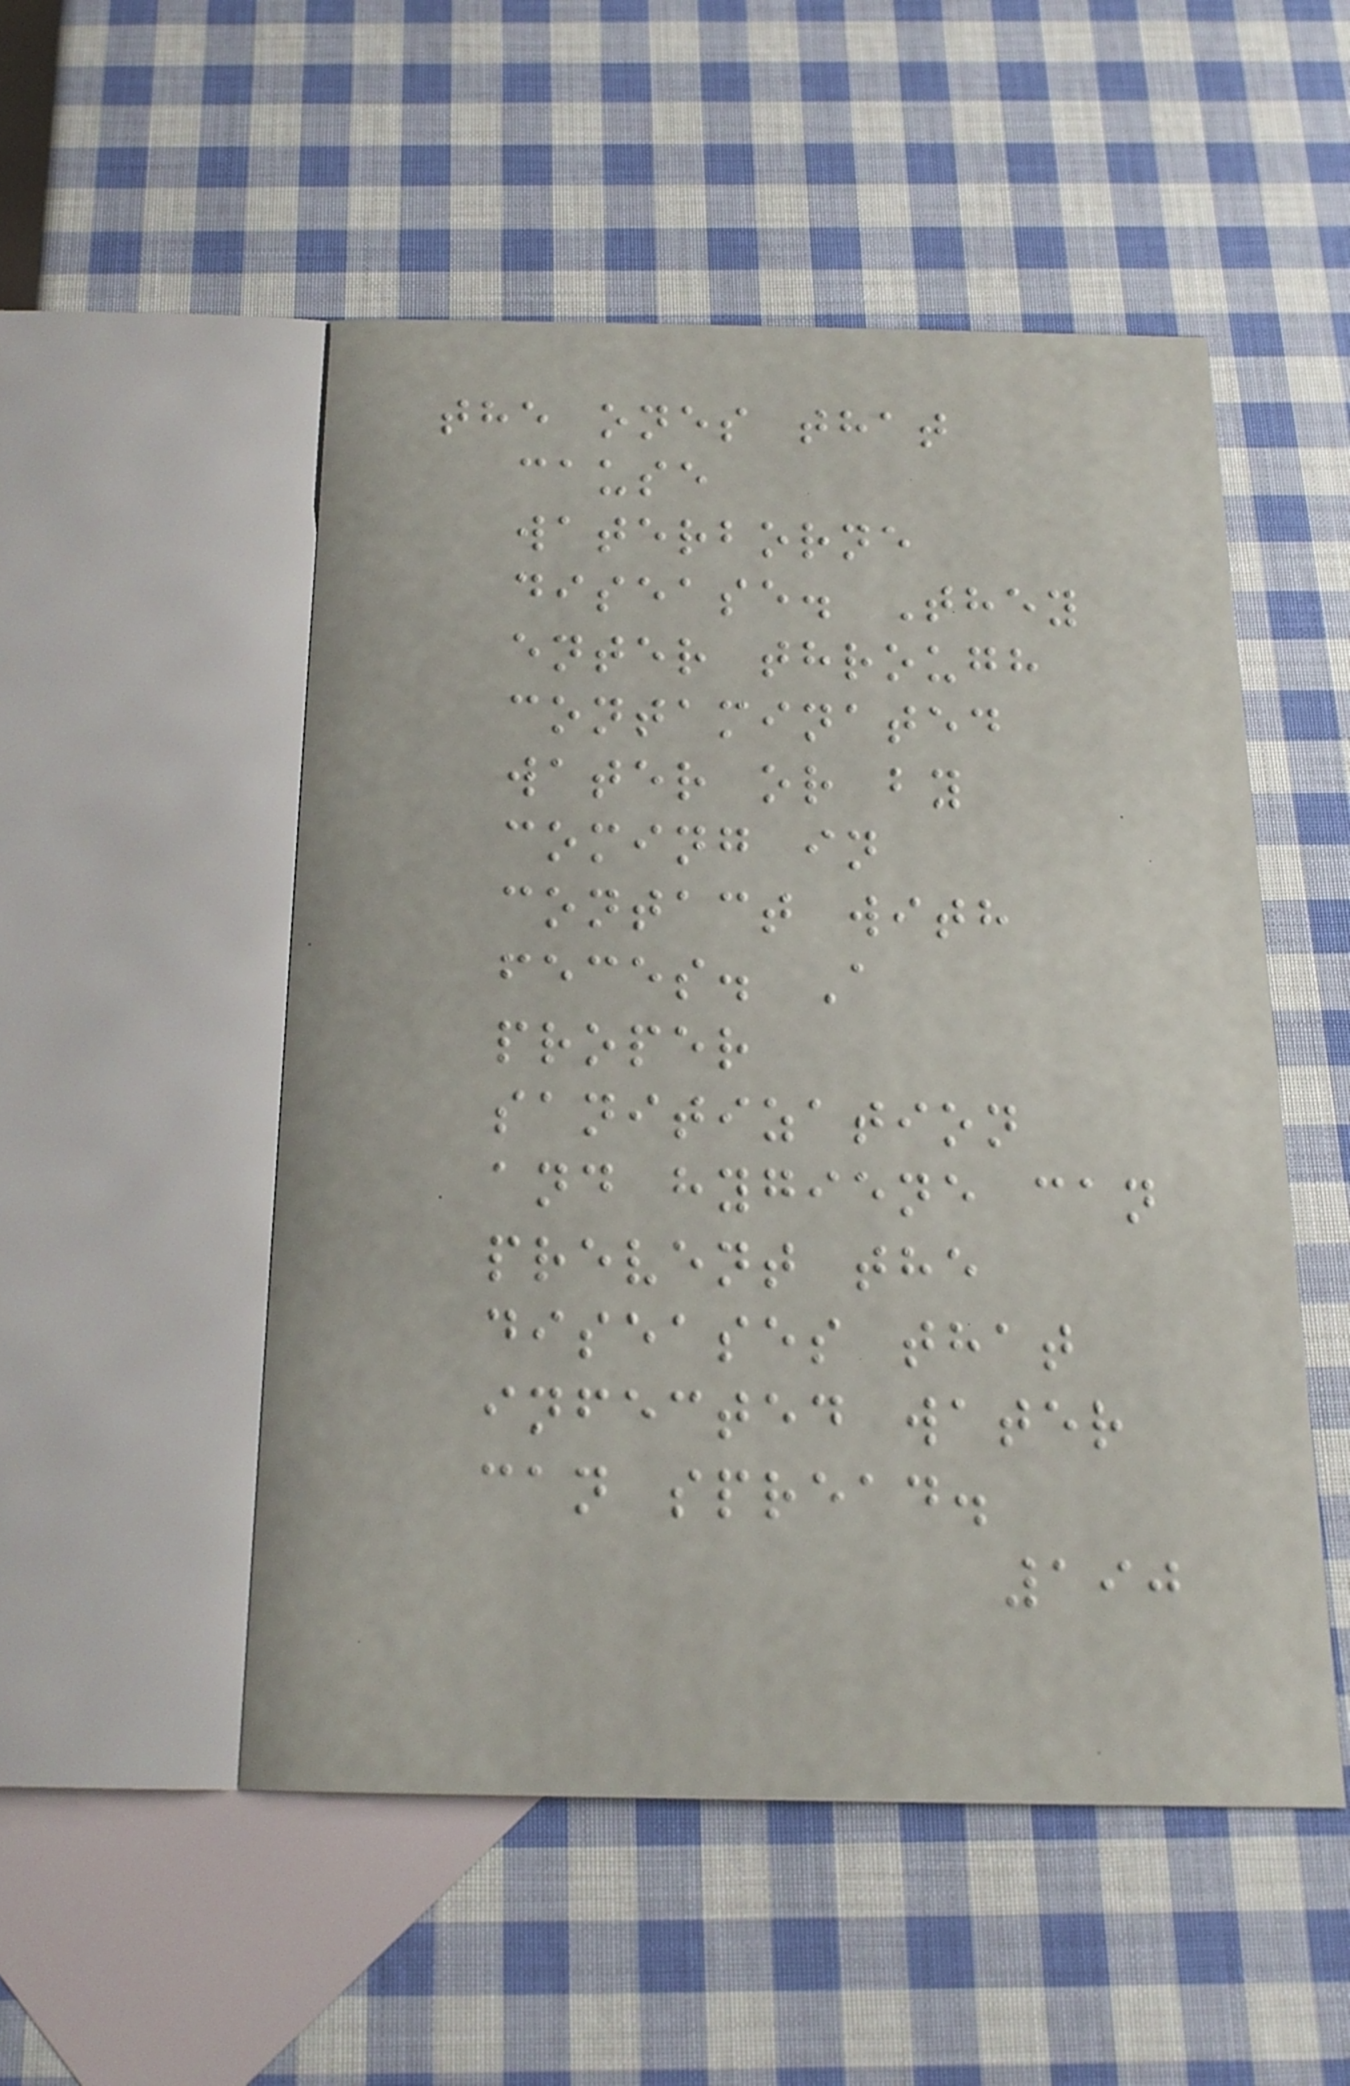the ones that
cause
waterborne
disease. They
enter through
contaminated
water or by
coming in
contact with
feces. A
proper
sanitization
and hygiene can
prevent the
diseases that
infected water
can spread.
190
